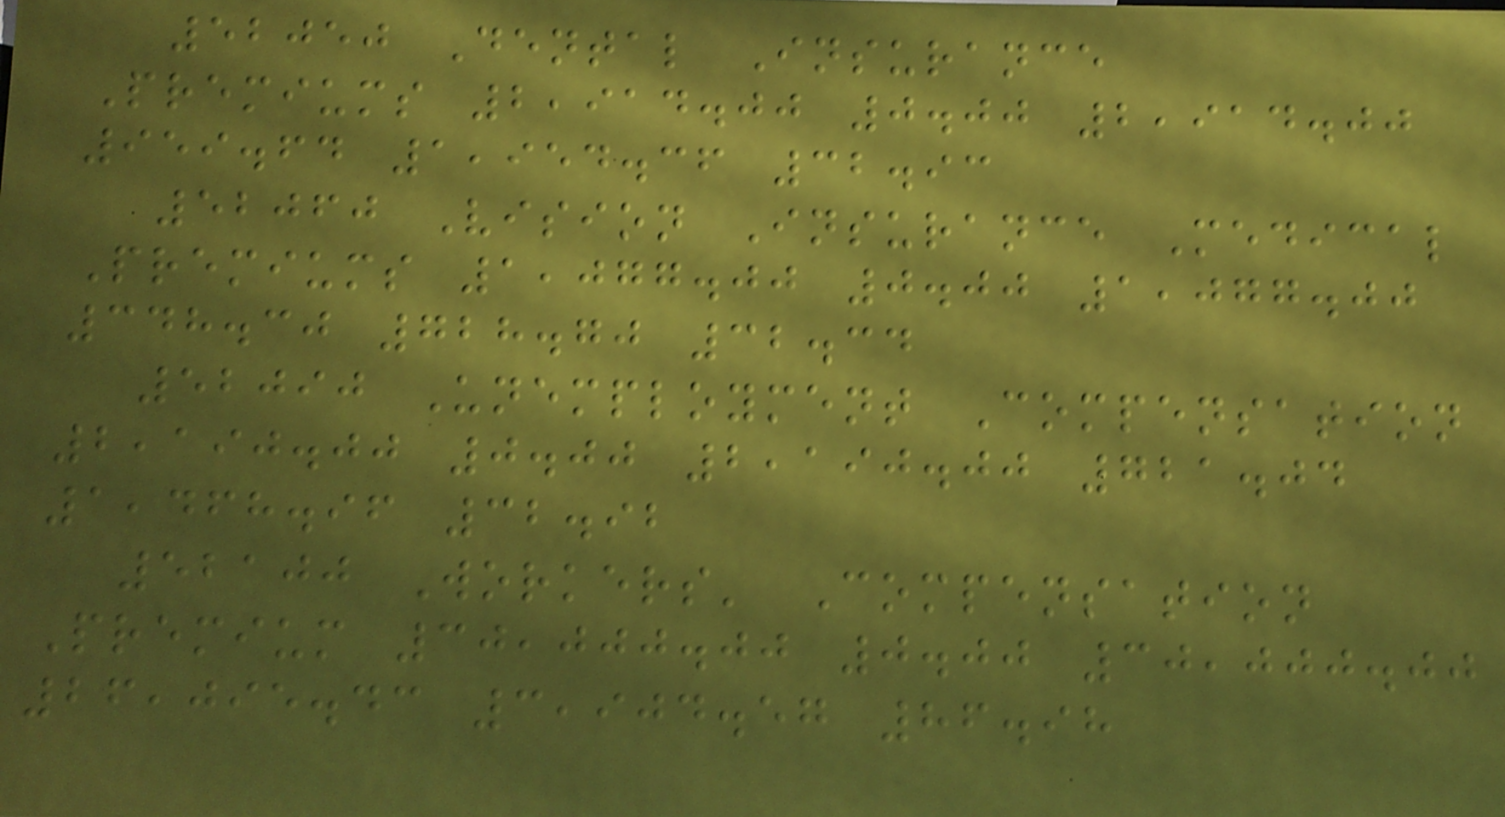52050 Dental Insurance
Premiums 2,914.00 0.00 2,914.00
959.64 1,954.36 32.93
52060 Vision Insurance Medical
Premiums 1,077.00 0.00 1,077.00
348.30 728.70 32.34
52090 Unemployment Compensation
2,190.00 0.00 2,190.00 721.04
1,468.96 32.92
52100 Workers' Compensation
Premium 30,000.00 0.00 30,000.00
26,095.43 3,904.57 86.98
